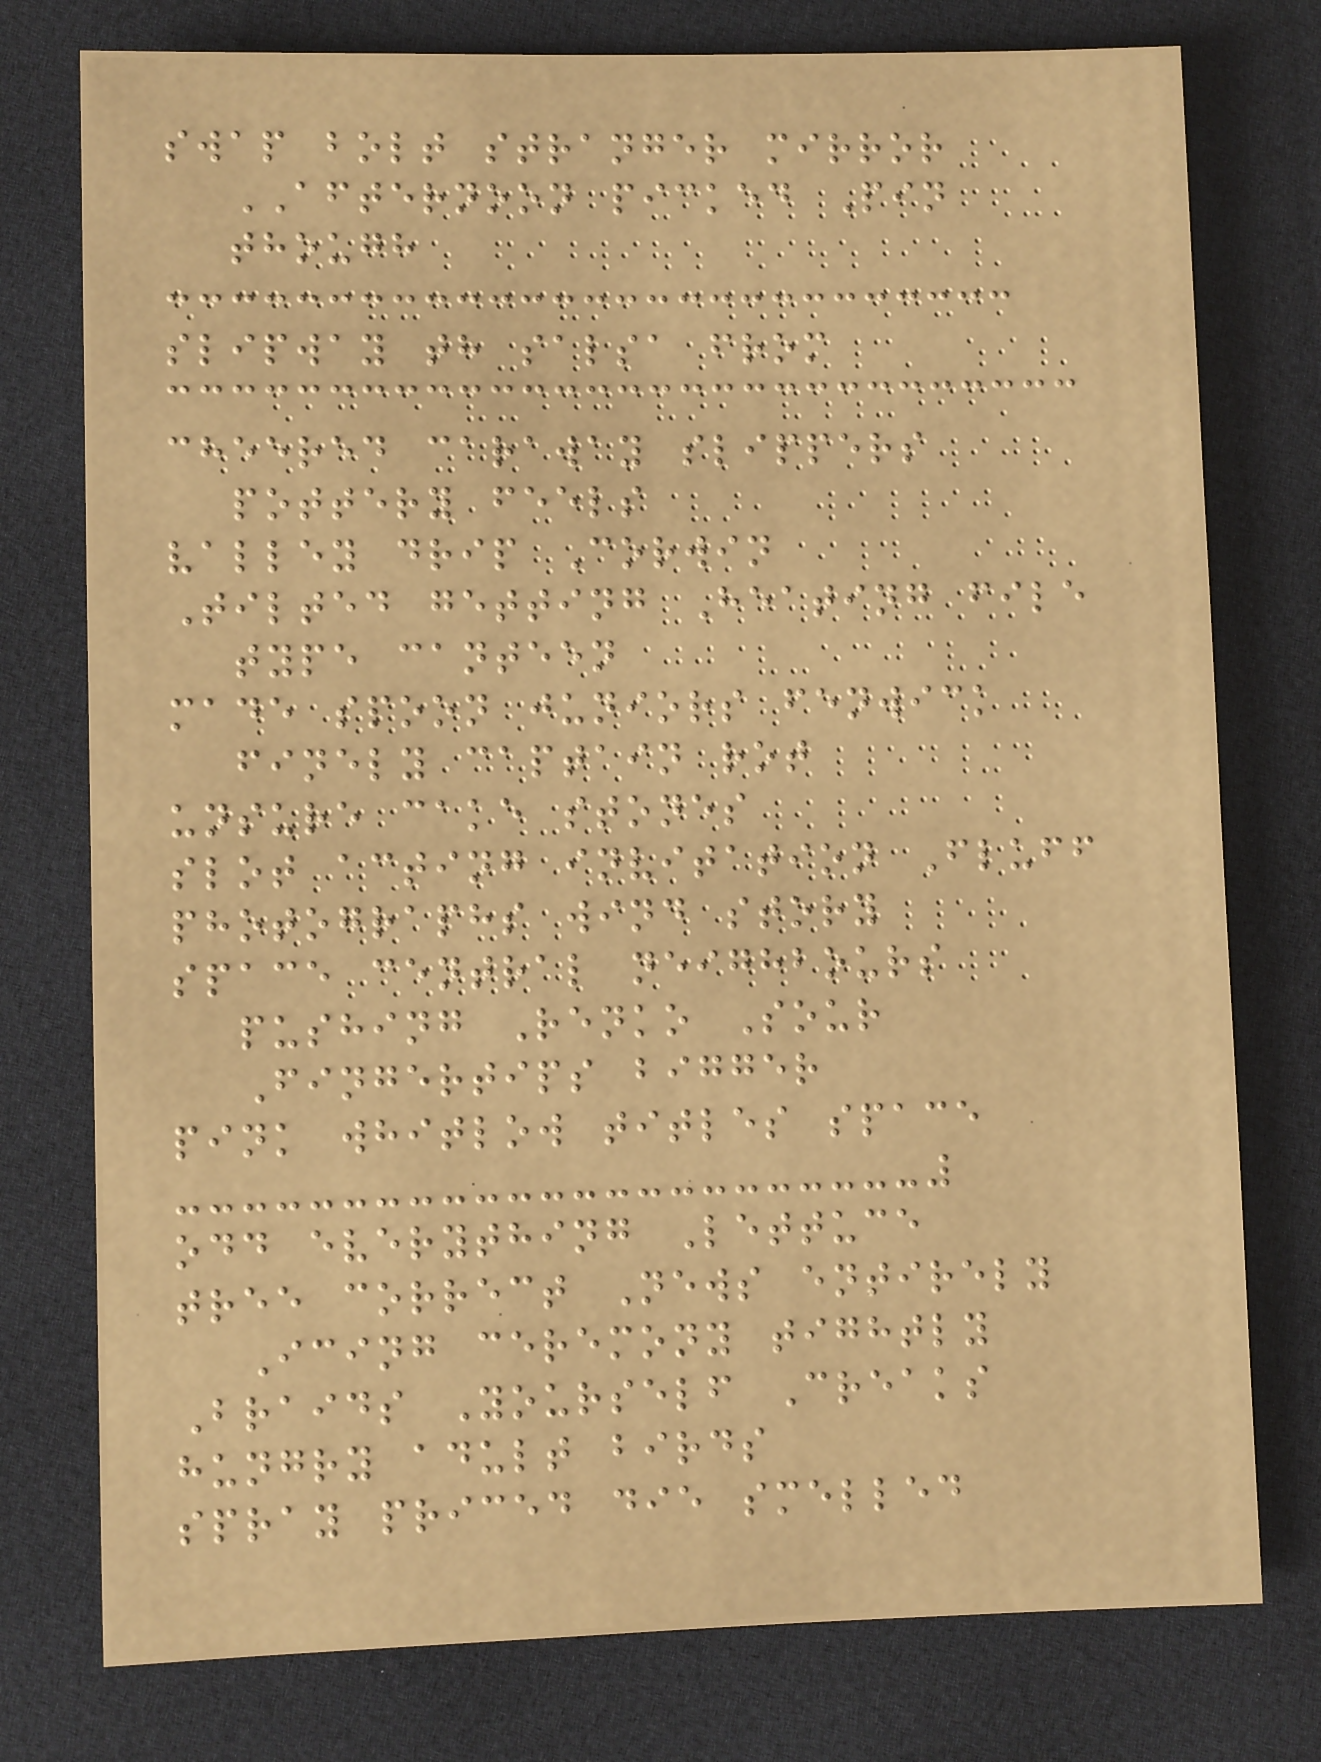swap bolt stranger mirror
AFTERNOON picked Pin
though
slipway th salsa from
cheered caraway slippers
pottery feels
valley drip Corwin
Tilted getting Heating file
type canteen
made spoon juniors fenwick
finely captain rot
unsure cake stones
slot acting invitation Fluff
photographs wind story
space central neighbours
pushing Renko Sour
Fingertips bigger
pink whitlow titles space
odd everything Lettuce
tree correct News entirely
Icing ceremony tightly
Braids Yourself Creaks
hungry adult birds
spray priced die smelled
